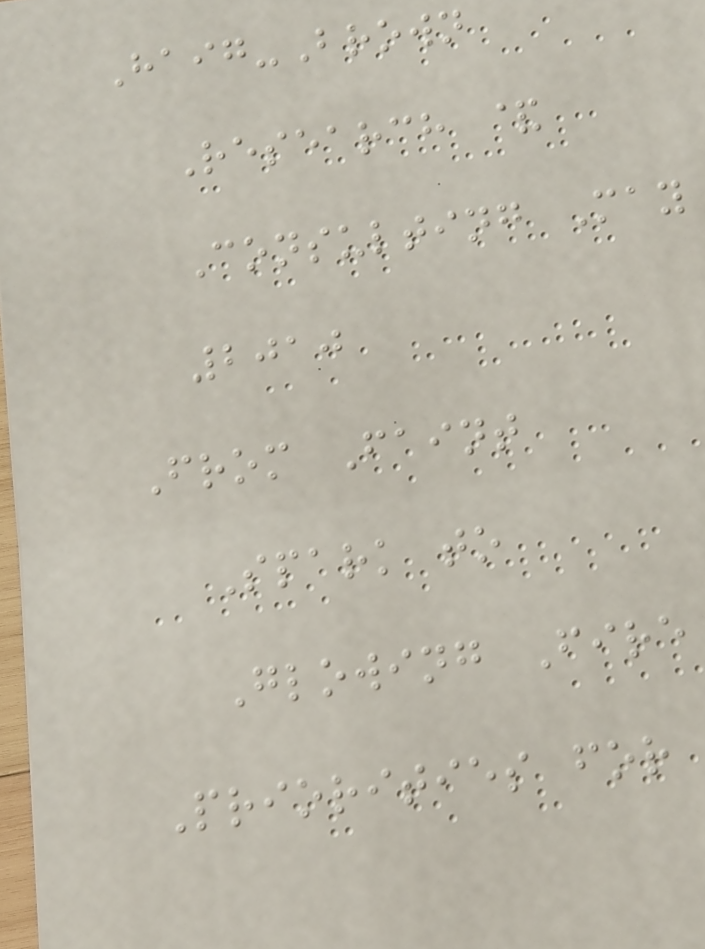Haig-Brown
Research &
Consulting May
2010
From Faint
Spark to
Glowing Fire
Priorities for
